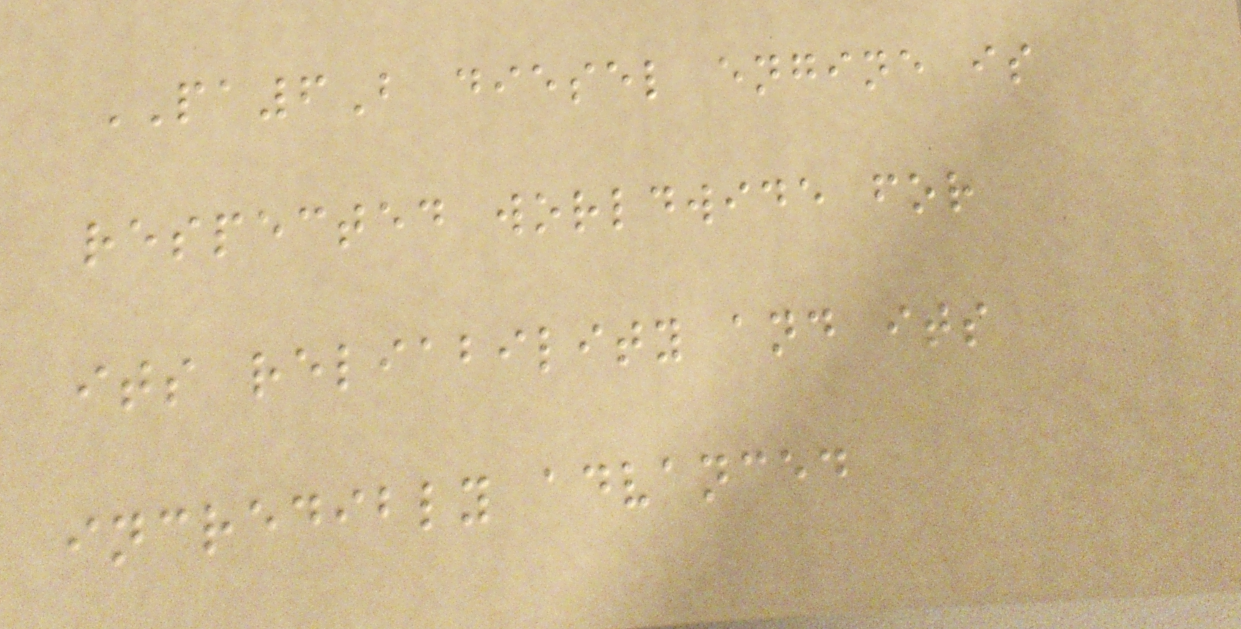PA6B diesel engine is
respected worldwide for
its reliability and its
incredibly advanced
